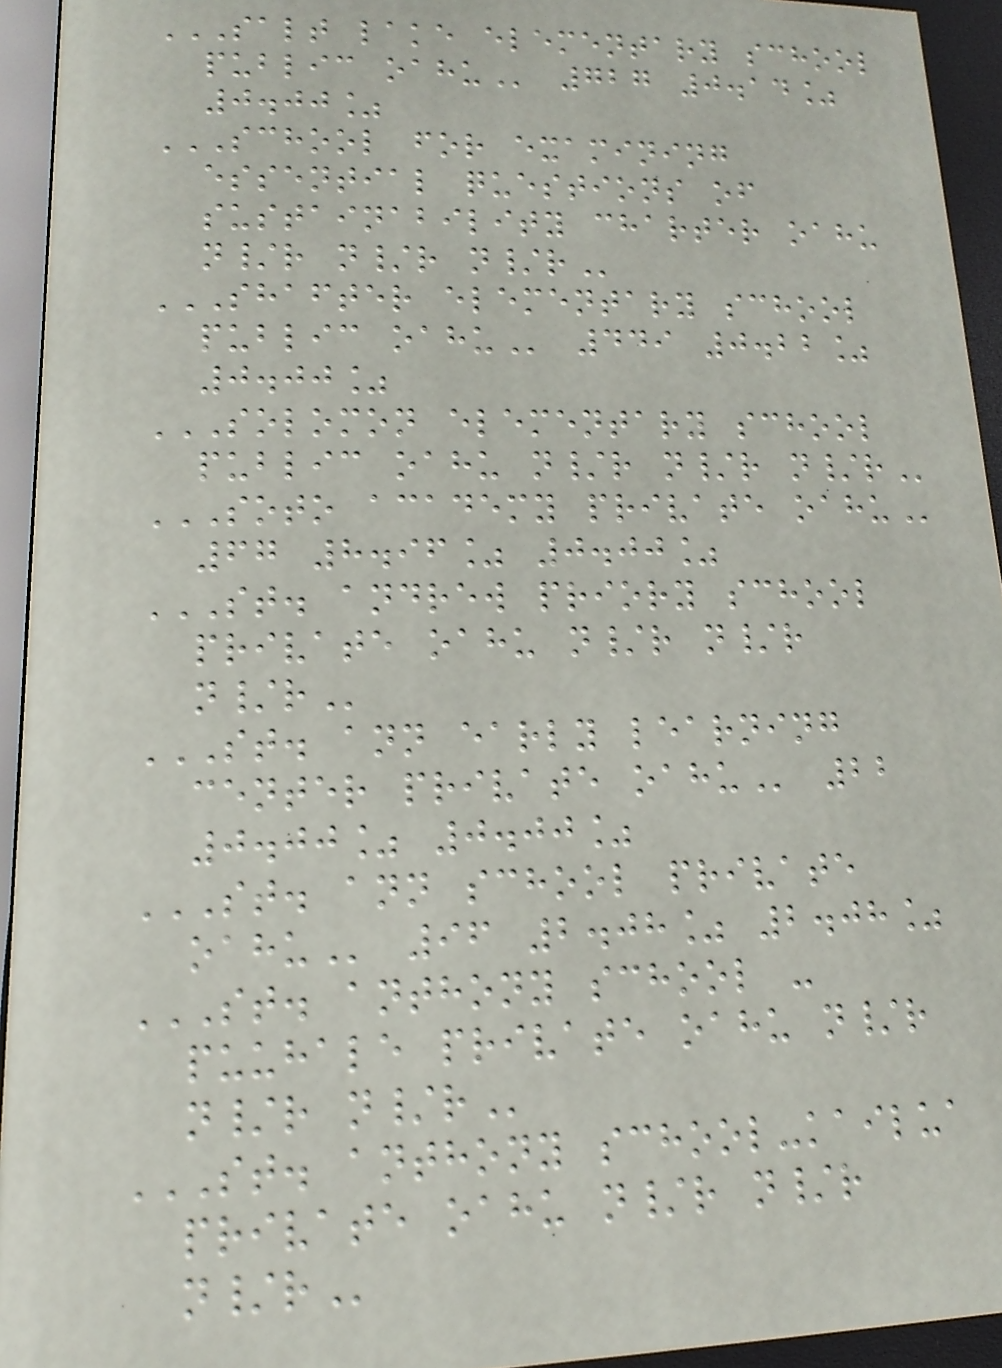SALT LAKE ELEMENTARY SCHOOL
PUBLIC OAHU 727 0.14%
0.00%
SCHOOL FOR EXAMINING
ESSENTIAL QUESTIONS OF
SUSTAINABILITY CHARTER OAHU
N/R N/R N/R
SHAFTER ELEMENTARY SCHOOL
PUBLIC OAHU 449 0.22%
0.00%
SOLOMON ELEMENTARY SCHOOL
PUBLIC OAHU N/R N/R N/R
SOTO ACADEMY PRIVATE OAHU
67 8.96% 0.00%
ST. ANDREW PRIORY SCHOOL
PRIVATE OAHU N/R N/R
N/R
ST. ANN EARLY LEARNING
CENTER PRIVATE OAHU 22
0.00% 0.00%
ST. ANN SCHOOL PRIVATE
OAHU 96 2.08% 2.08%
ST. ANTHONY SCHOOL -
PUUHALE PRIVATE OAHU N/R
N/R N/R
ST. ANTHONY SCHOOL-KAILUA
PRIVATE OAHU N/R N/R
N/R
